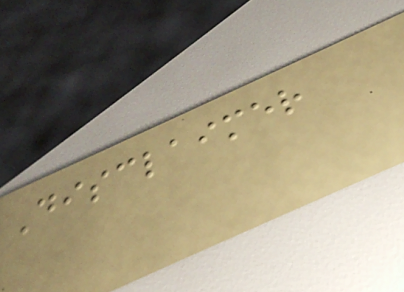Disclaimer
